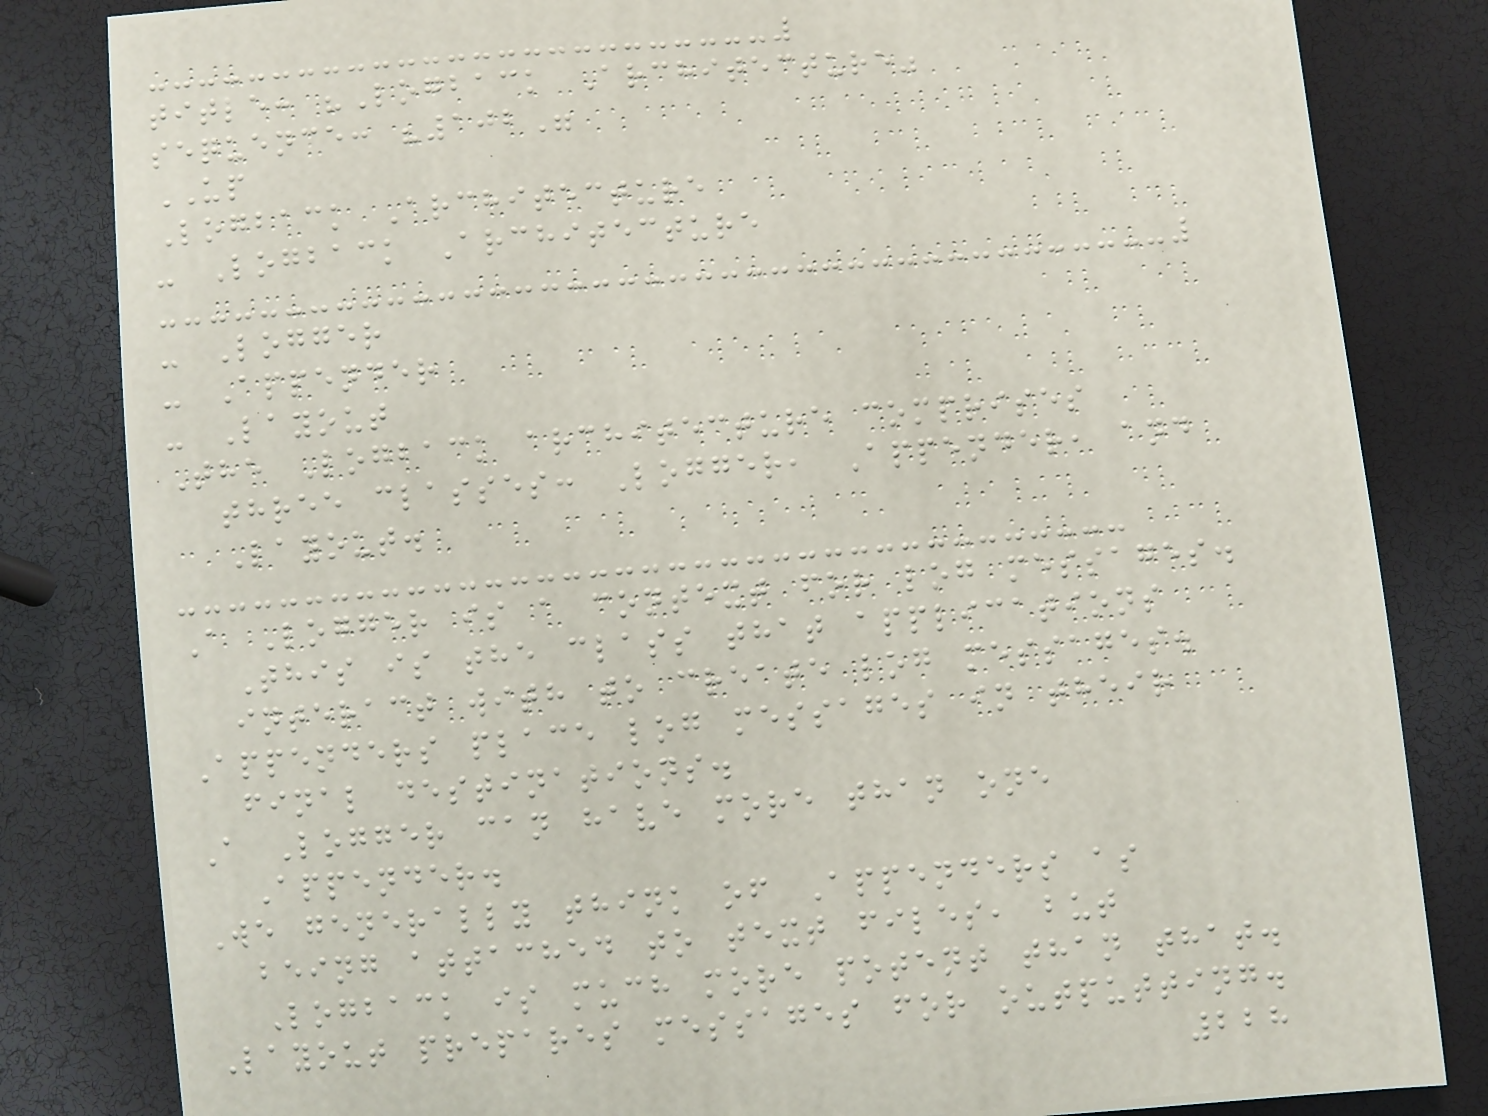title: "Logback Architecture"
sequence: "102"
UP
Logback Architecture
- Logback Architecture
- Logger
- Appender
- Layout
The Logback architecture comprises
three classes: Logger, Appender, and
Layout.
A Logger is a context for log messages.
This is the class that applications
interact with to create log messages.
Appenders place log messages in their
final destinations.
A Logger can have more than one
Appender.
We generally think of Appenders as
being attached to text files, but
Logback is much more potent than that.
Layout prepares messages for outputting.
228
